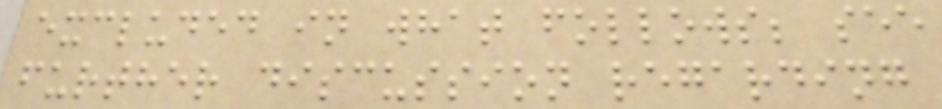excluded in what follows; see
further discussion regarding
